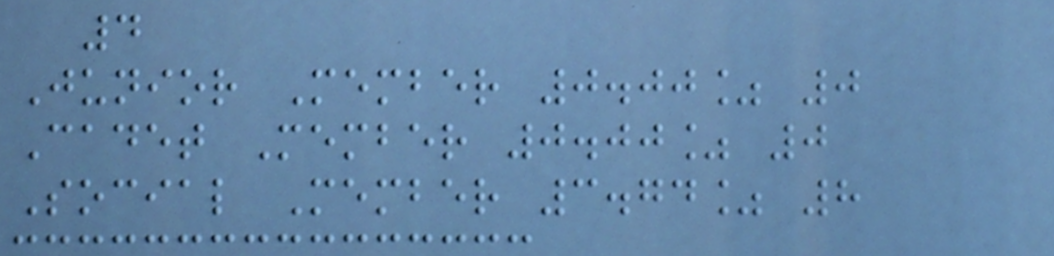4
Junior Member 0.00% 0
Cadet Member 0.00% 0
Social Member 3.74% 8
